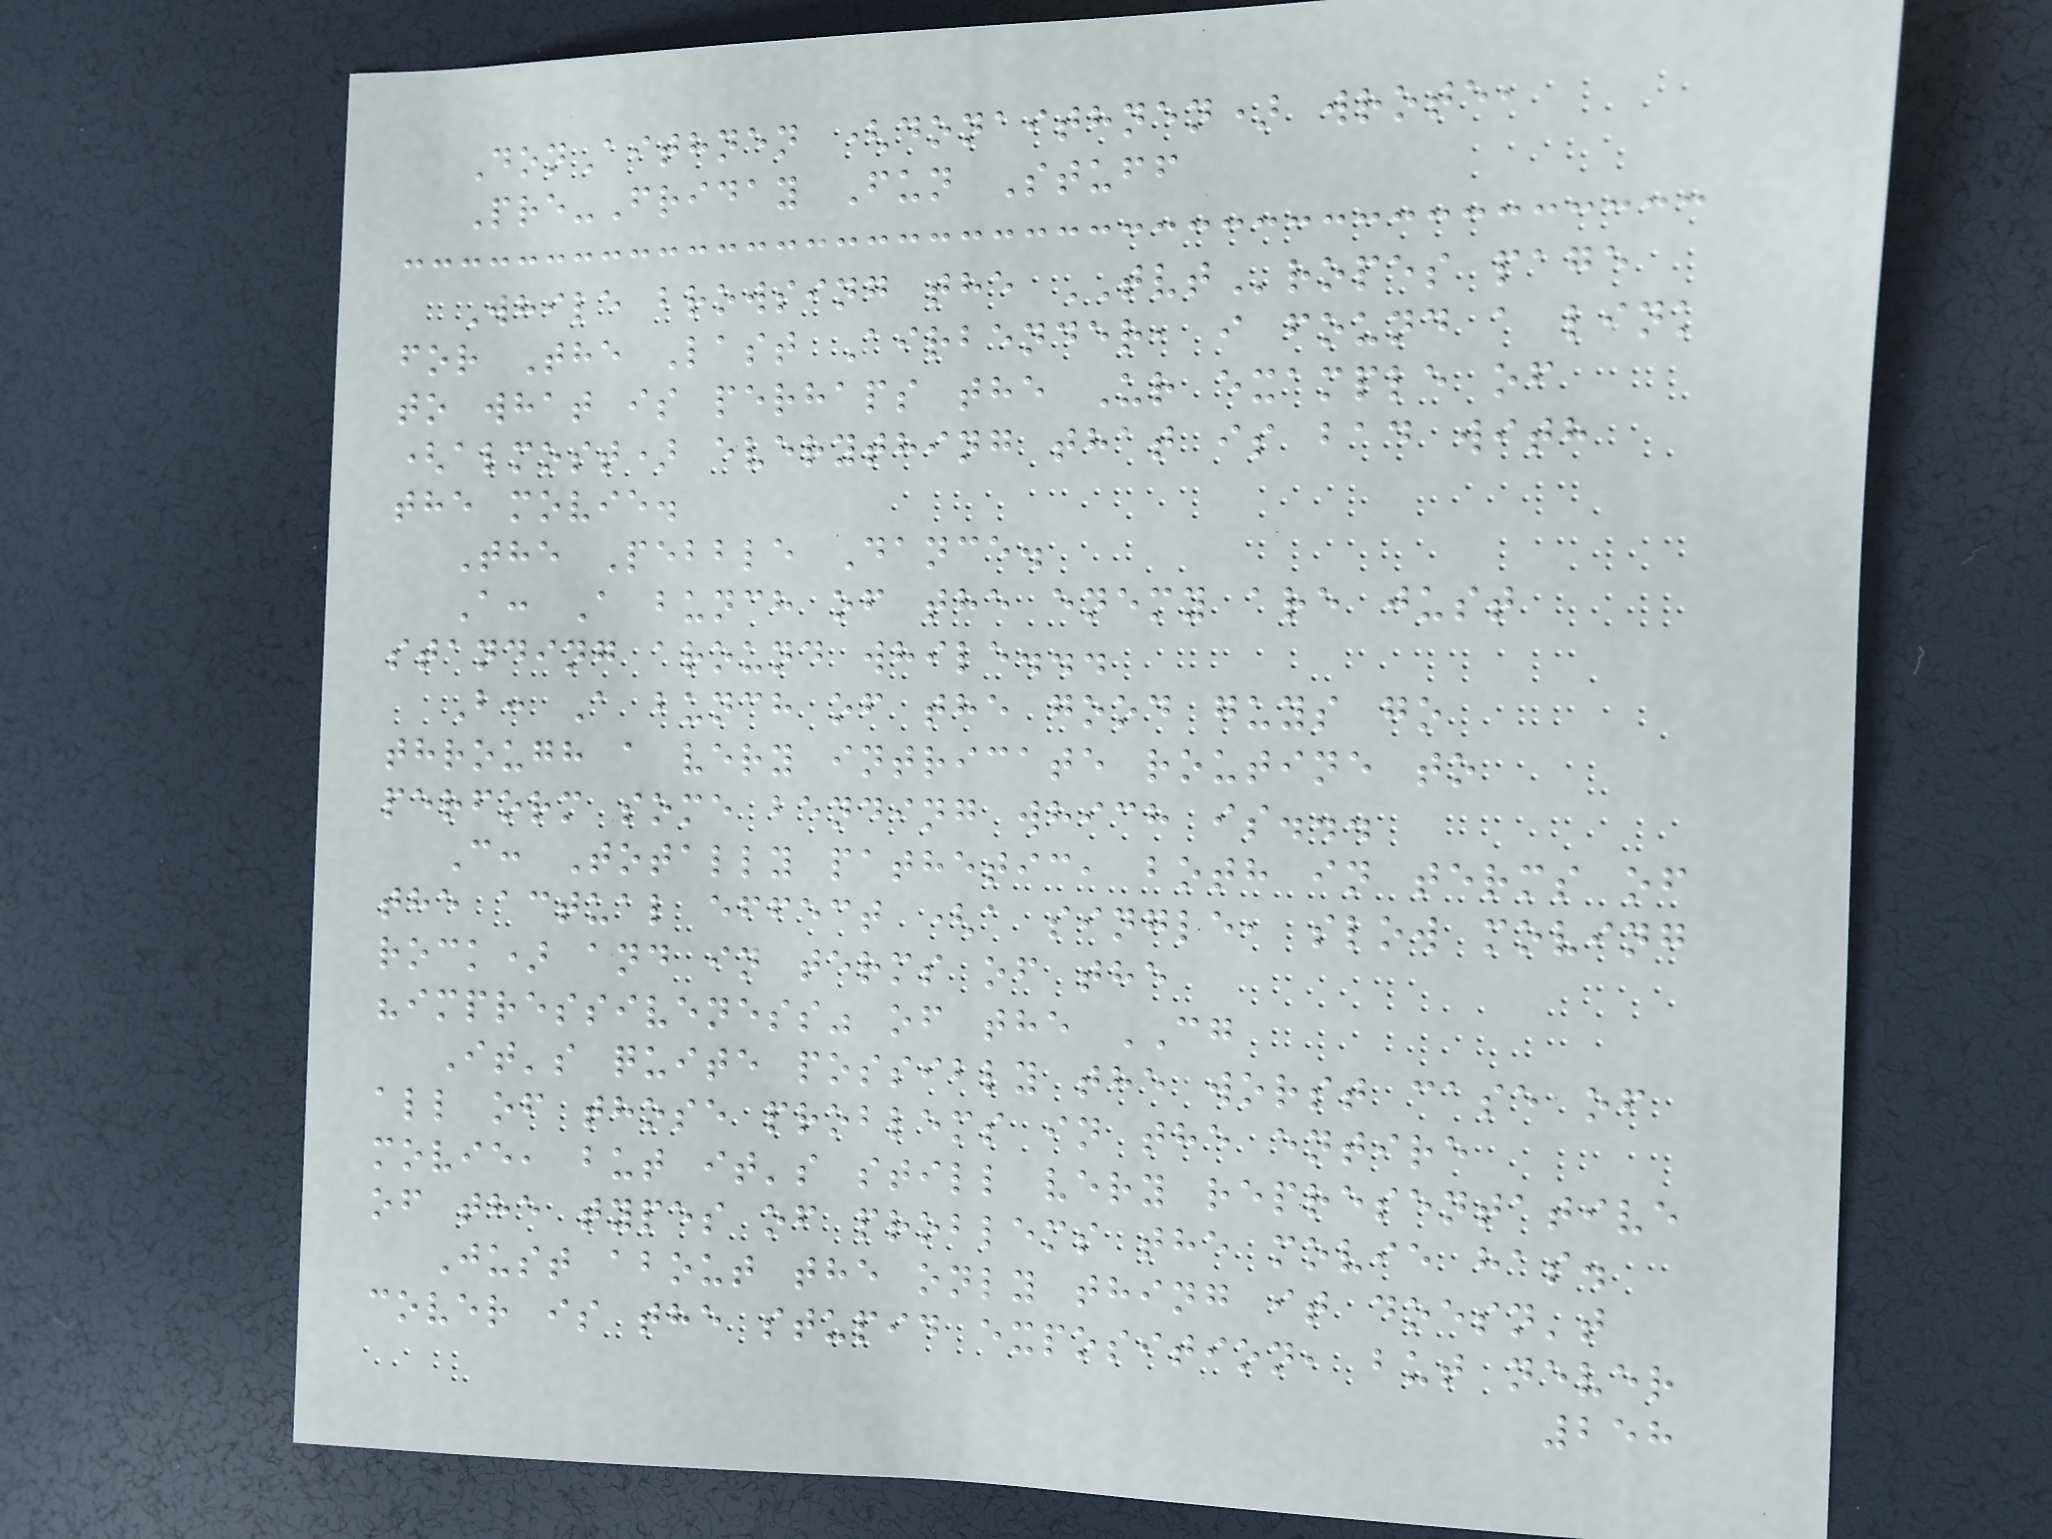DonAithnen (donaithnen) wrote,
Pre-Friday Fun Stuff
While browsing the TVTropes page
for The Last Airbender, i found a link
to what is perhaps the Ur example of
(almost) everything that is bad with
the movie.
The Pebble Dance.
A: A bunch of the enemy are just
standing around while...
B: A bunch of the good guys go
through a very intricate routine to
perform some bending which is...
C: Totally pathetic, both in terms of
the actual effect (a single, slow moving
rock) and in terms of the
"impressiveness" of the CG
It's quite possibly the worst case of
all of those problems in the entire
movie, but it's still very representative
of the types of problems the movie has.
Just about the only thing it doesn't
cover is the stupid exposition, but never
258
